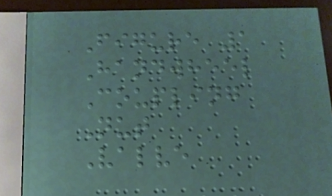Figure 1
Handwheel
Coupling
Nut
Valve
